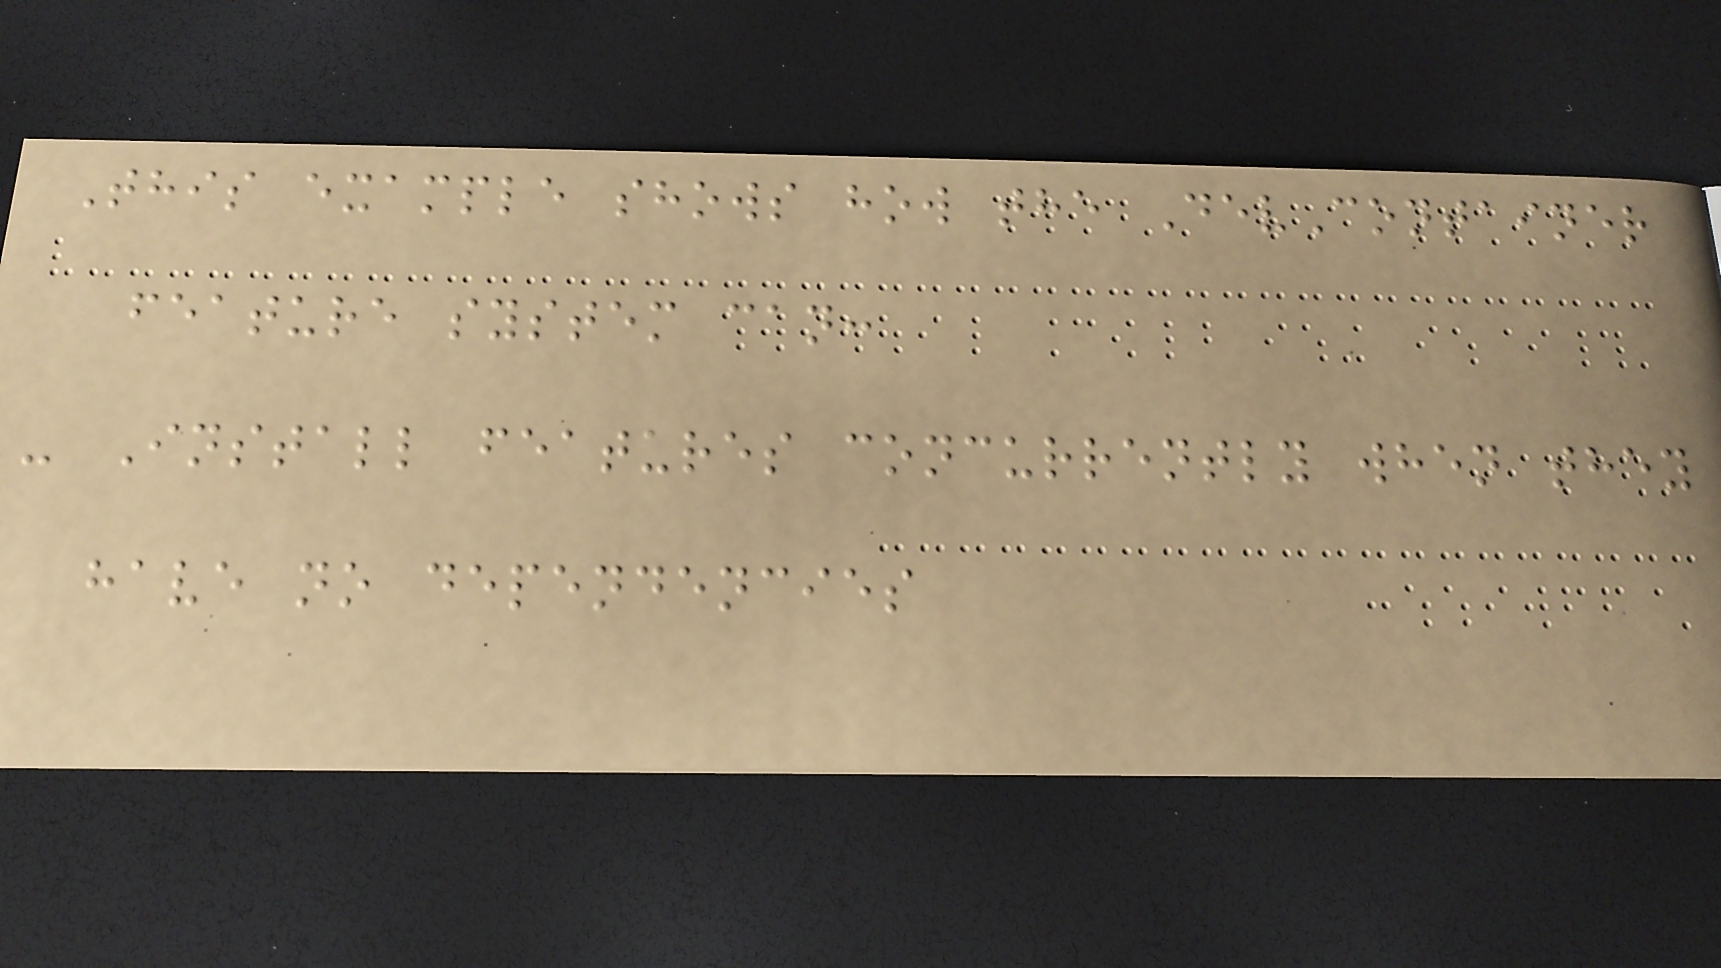This example shows how the DevContainer
feature system can:
- Install features concurrently when they
have no dependencies
